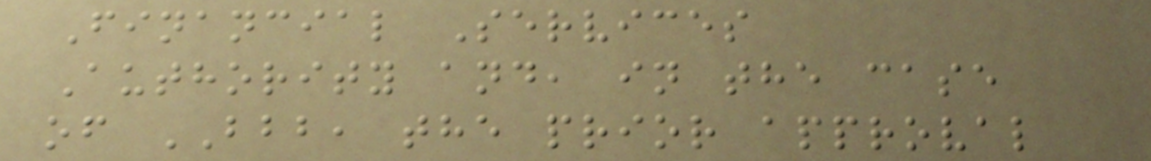Financial Services
Authority and, in the case
of BBB, the prior approval
